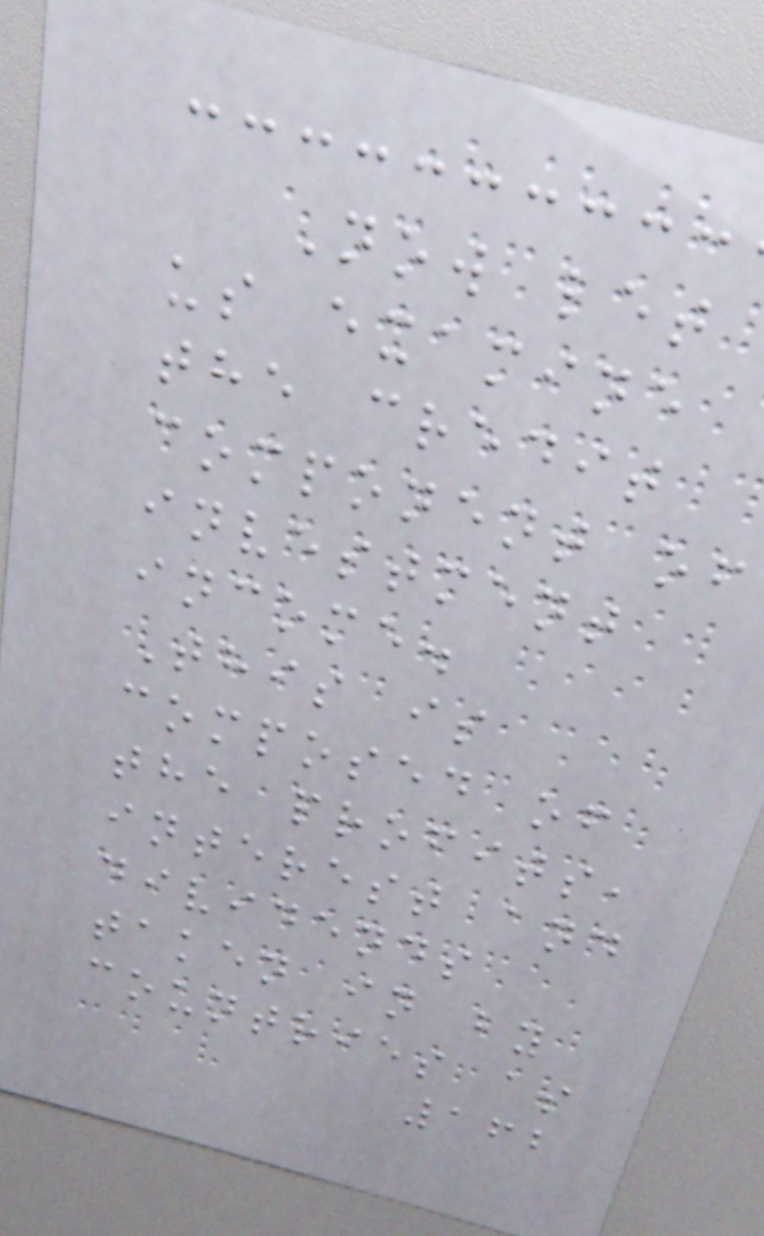Now let
us examine
the credit
component of
investment
income.
This is
composed of
the profits,
interest and
dividends
taken in by
countries as
162
